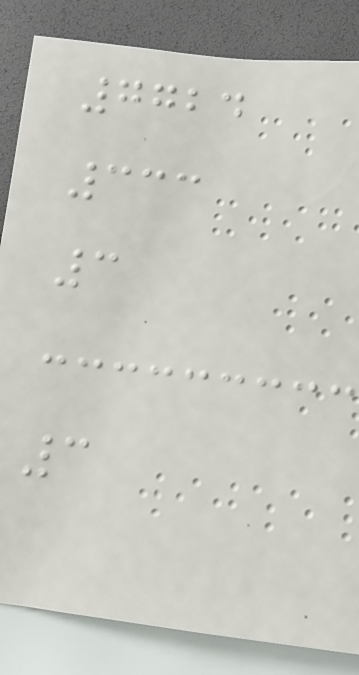7724
333
3
3
